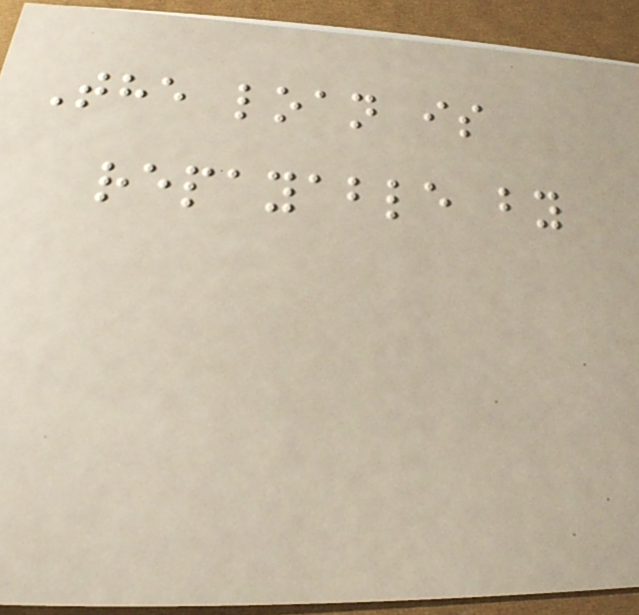The loan is
repayable by
